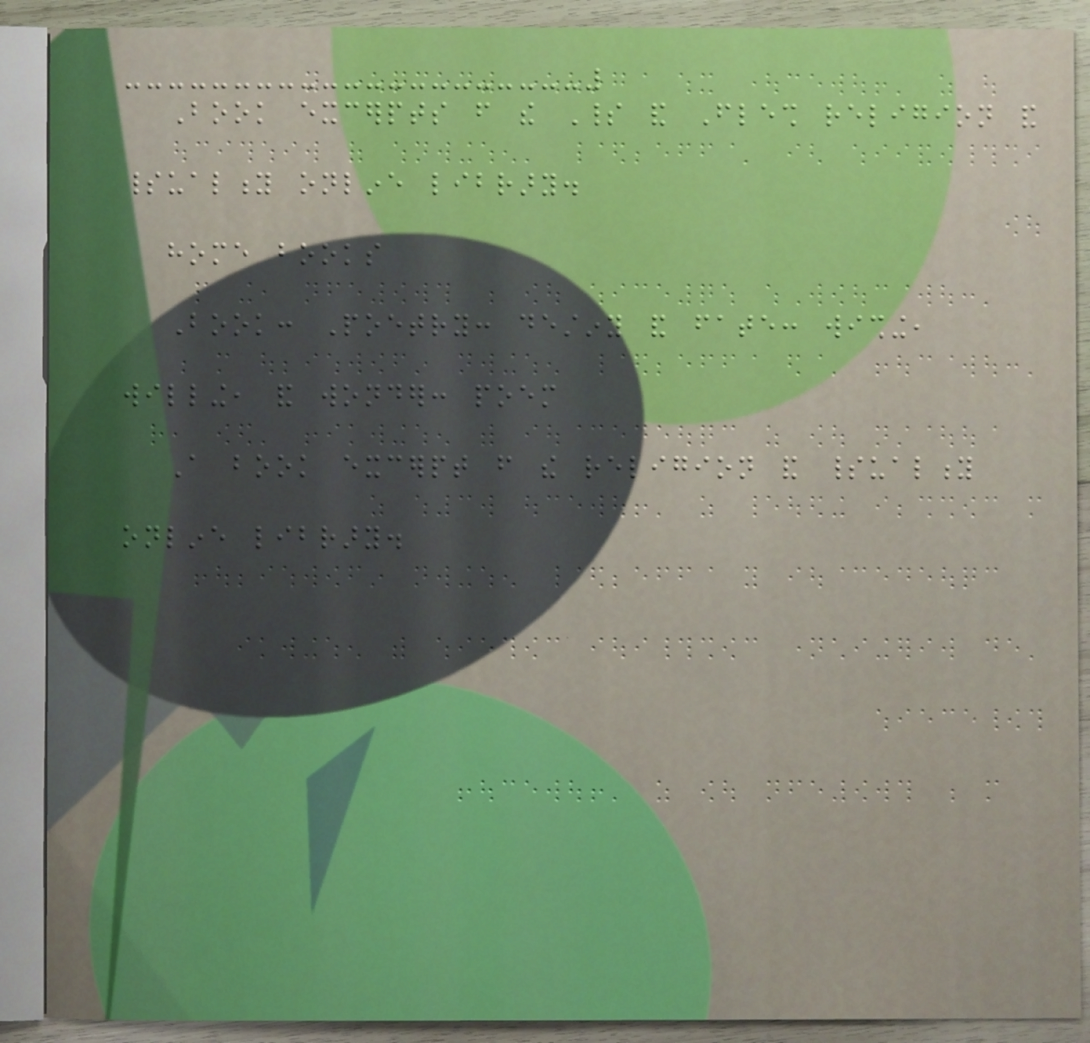Book excerpts from the Spirit and Flesh religion and
spirituality online library.
home books
Book: Poetry: destiny and fate: wishing,
willing, and wonder: poem
A book excerpt from the religion and spirituality
online library.
